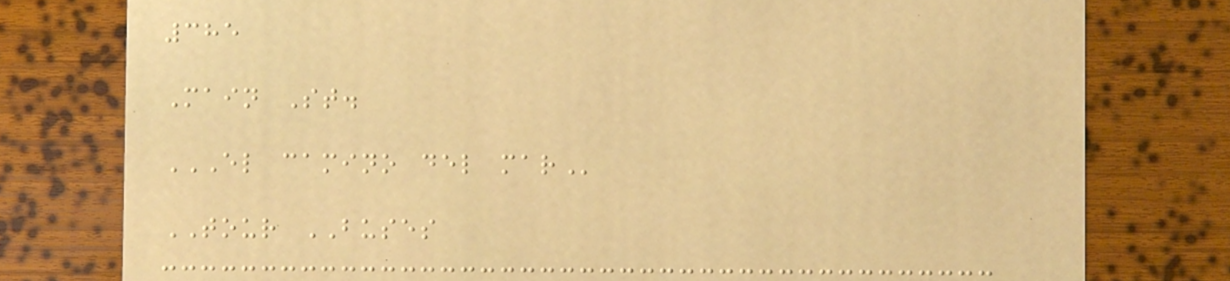385
Main St.
EL CAMINO DEL MAR
TOUR BUSES
